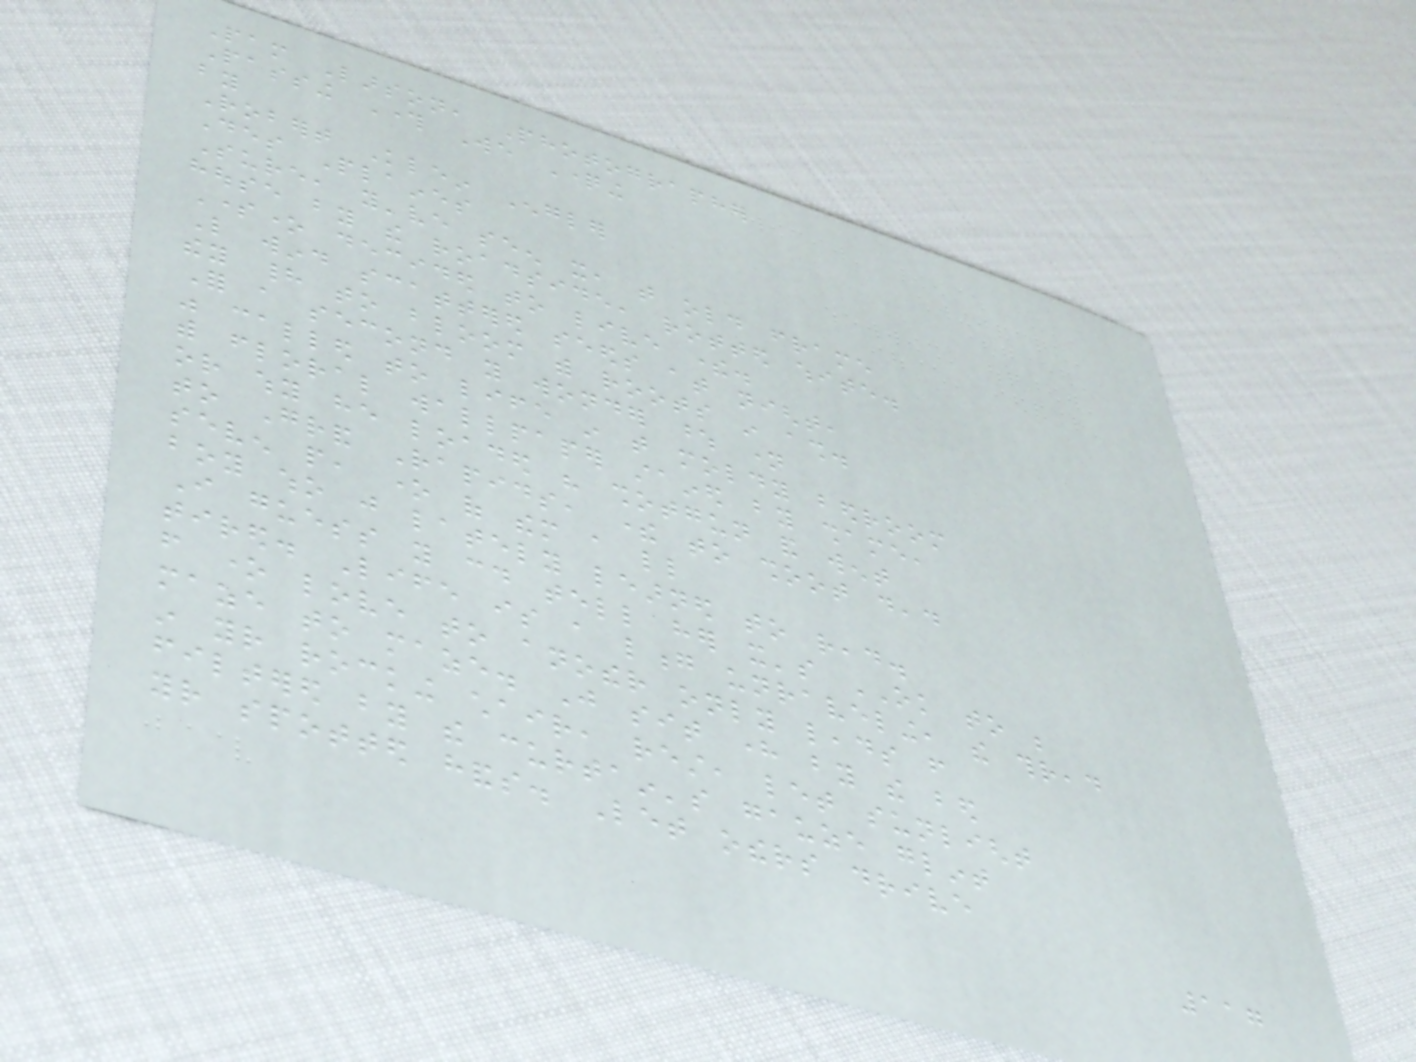Pam Larson, Photographer
Passing Through We Questioning
by
Robert Klein Engler
Des Plaines
Sure, you've seen it, that old frame
house by the roadside, rotted white.
Someone decided to live there.
Like wind scattered seeds at night,
they had to bloom with roots in ash.
For a second you wonder whose name
was called to life in that moldy bedroom
with floral wallpaper stained by shame,
or why he loaded his shotgun and went
to Grand Rapids, there to shoot dead
seven people, one of them a little
boy who just lately learned to read.
I guess you could tell her it's OK to be
tired. Life is a long unraveling, the thread
from one love to another only leads from
maze to maze. Just sit here by the bed
in your rocking chair, rest, let sunlight
filtered by the curtain's gauze glint
your spotted hands. Let others drive
117
